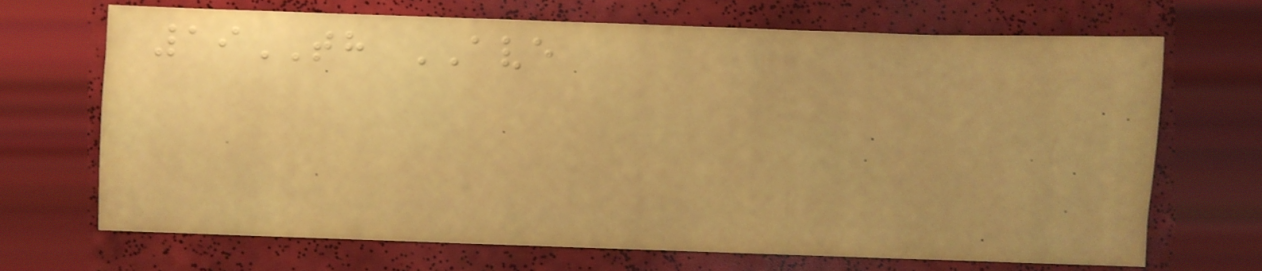19TH AVE
